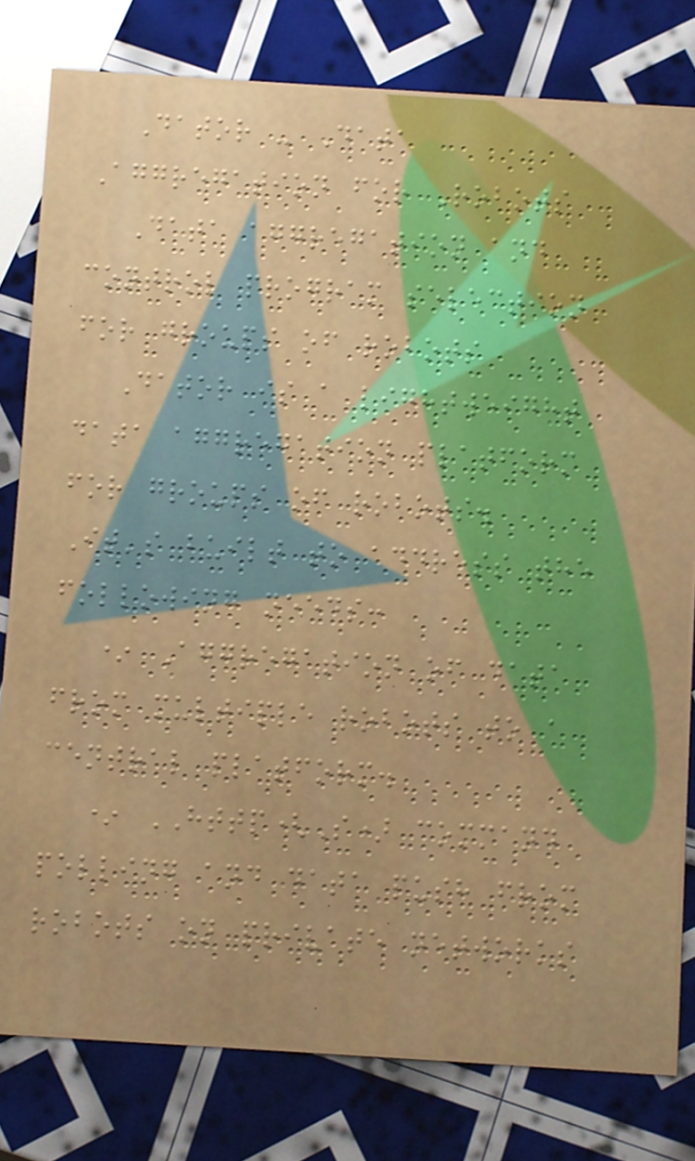Dator - Data
Aggregation for Robots
Data aggregation and
control program selection
for groups of robots
Dator is a lightweight
data aggregation platform
for groups of robots.
It's built to address the
following needs:
* Aggregation of data
from multiple robots to a
central platform.
* HTTP(S) command
polling and data push from
robots on private networks
